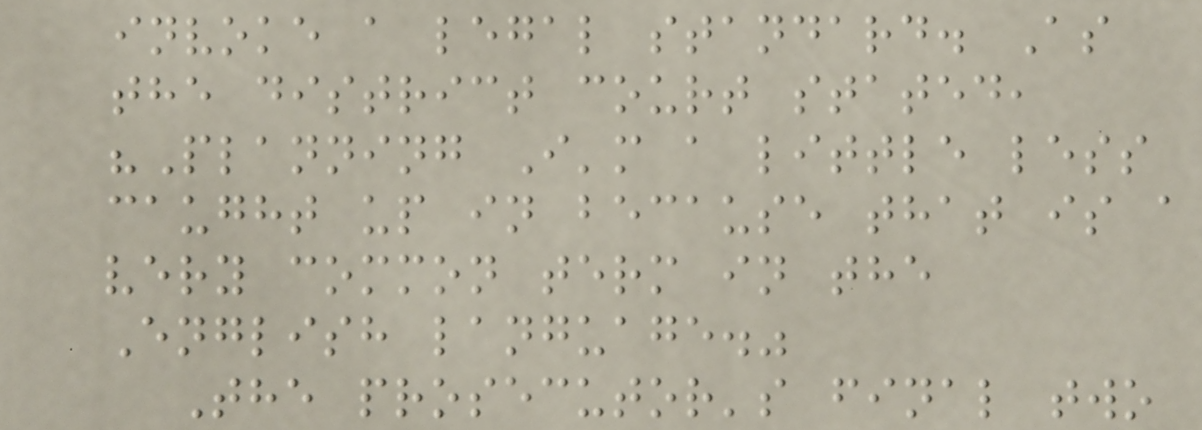invoke a legal standard. As
the district court stated,
"Planning I'm a little less
caught up in because that is a
very common term in the
English language."
The prosecutor's final two
